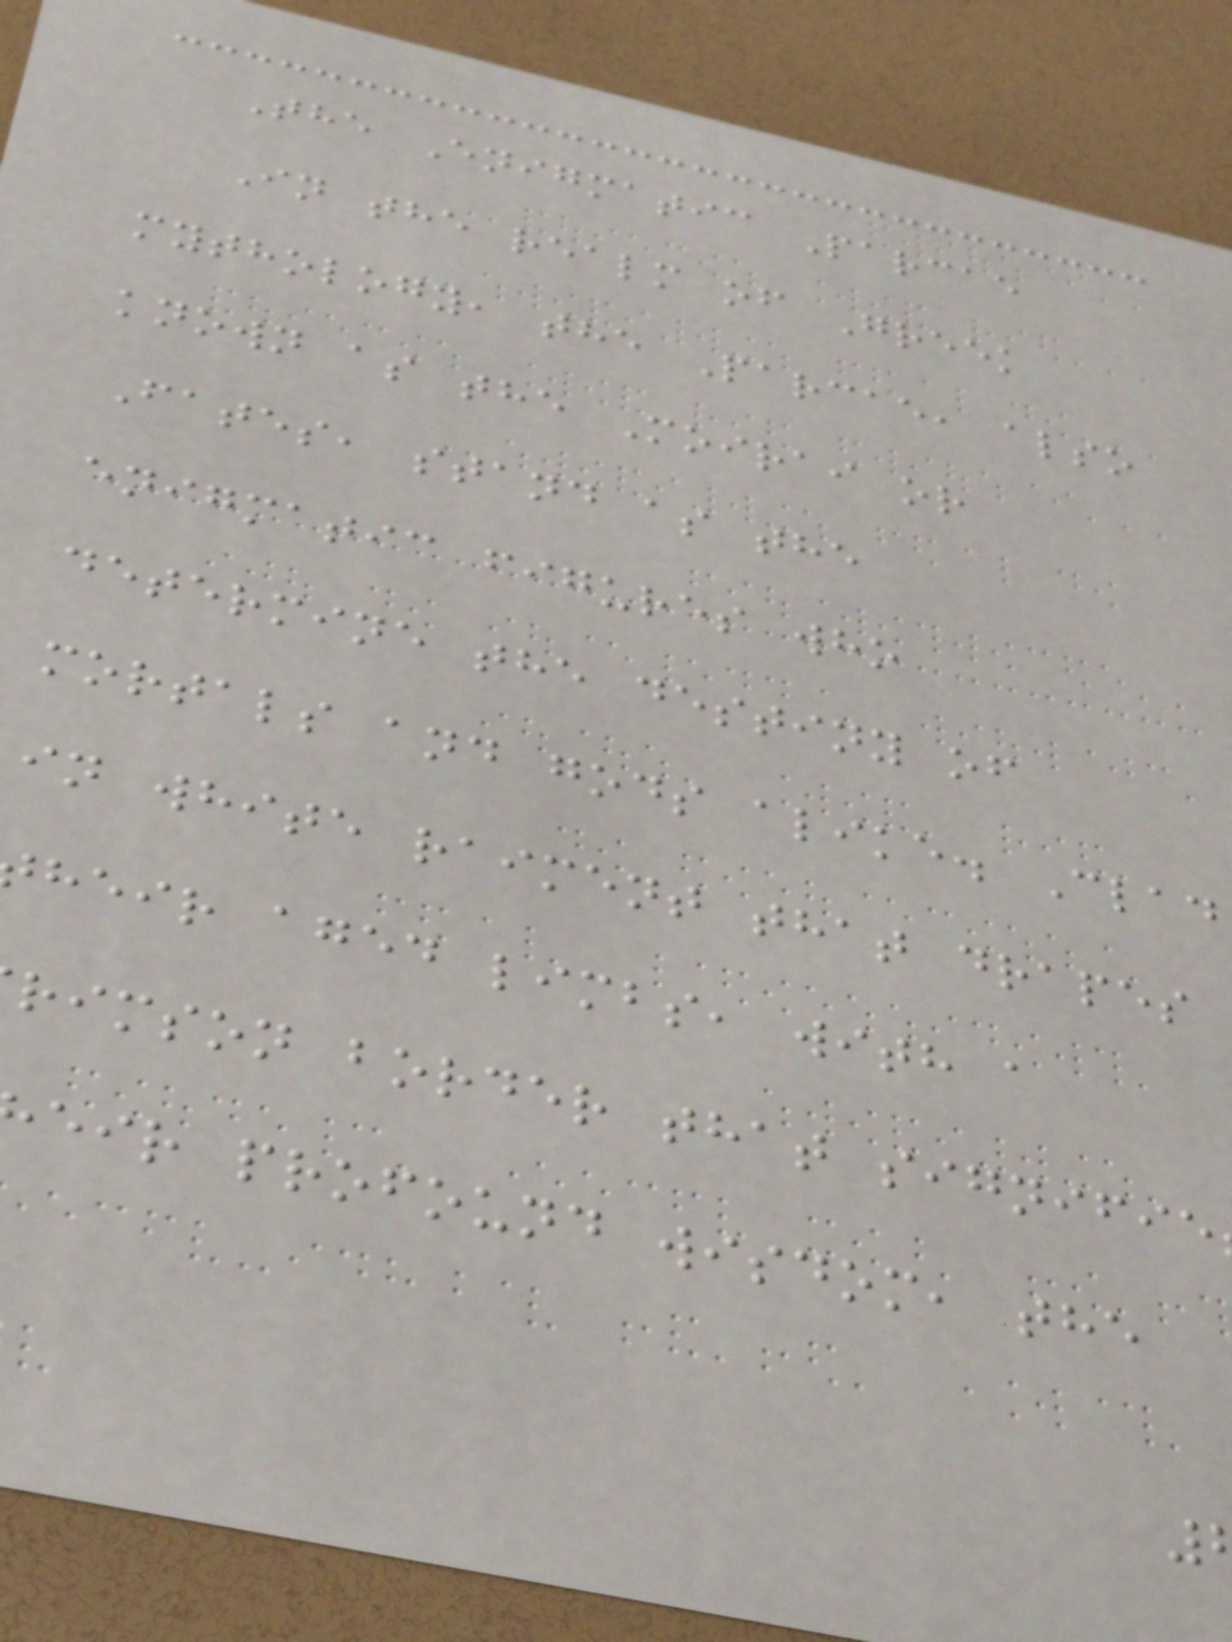The Enigmatic Parcae
In the realm of Greek
mythology, the Parcae, also
known as the Moirai or
Fates, stand as the
enigmatic figures who
determine the destiny of
mortals and gods alike. Clad
in white raiment that drapes
heir aged limbs, with a
rimson border that signifie
eir profound wisdom, the
